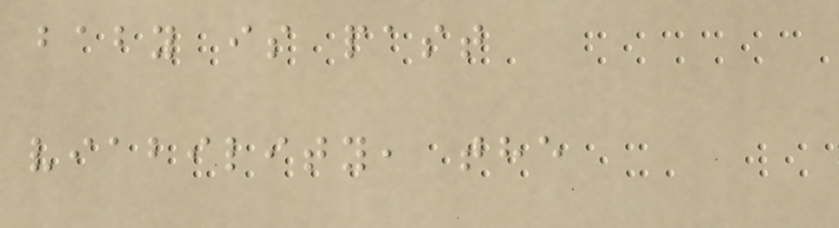baby is past
viability, the
